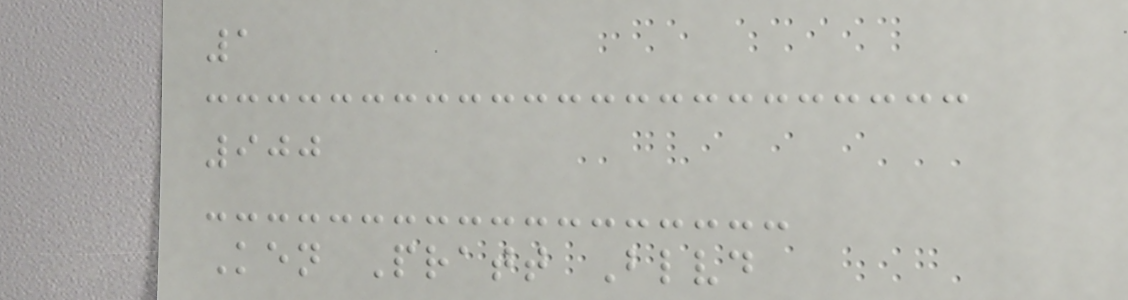1
900
Ken Pratt Blvd
